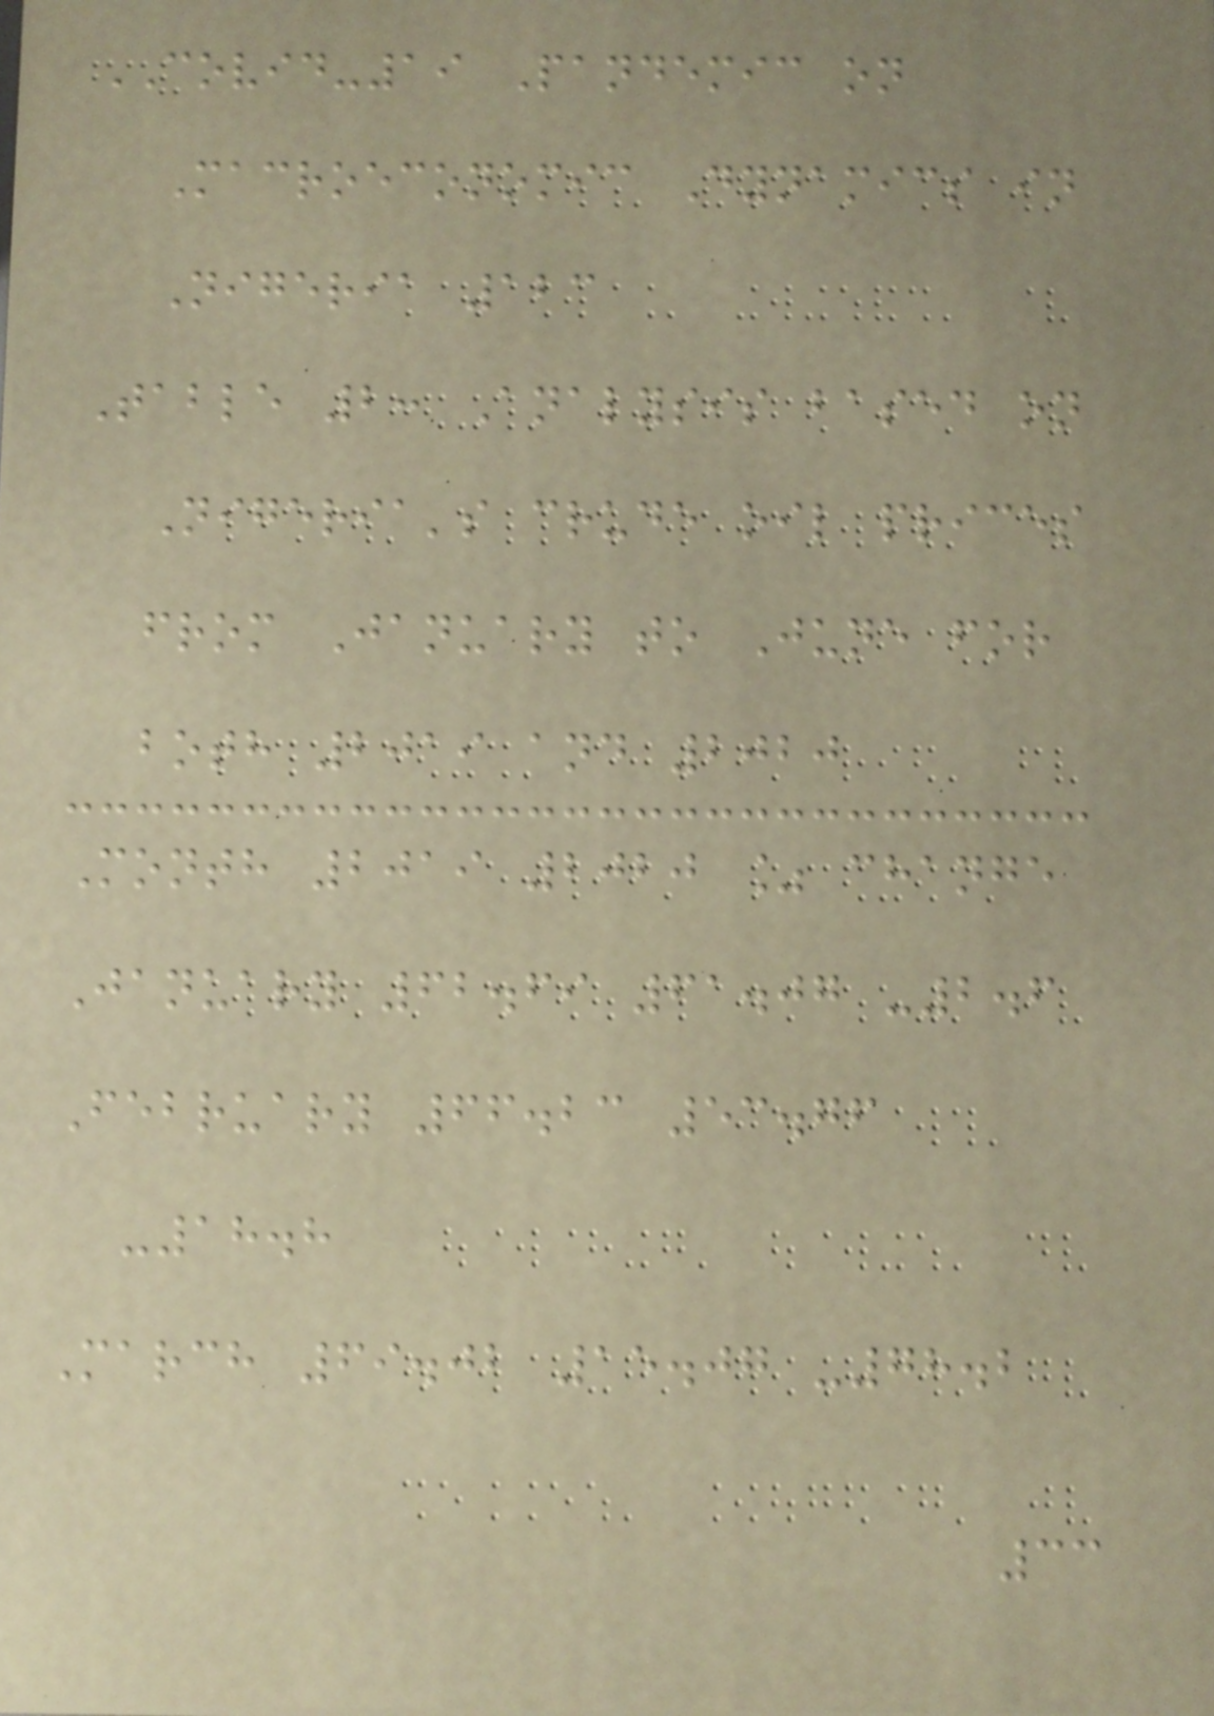COVID-19 Pandemic on
Macroeconomic Dynamics in
Nigeria 123
Table 2: Analysis based on
Nigeria's crude oil prices
from January to June for
both 2019 and 2020
Month 2019 2020 % change
January 62.69 61.07 -2.6
February 66.23 53.76
-18.8
March 69.02 15.07 -78.2
33
